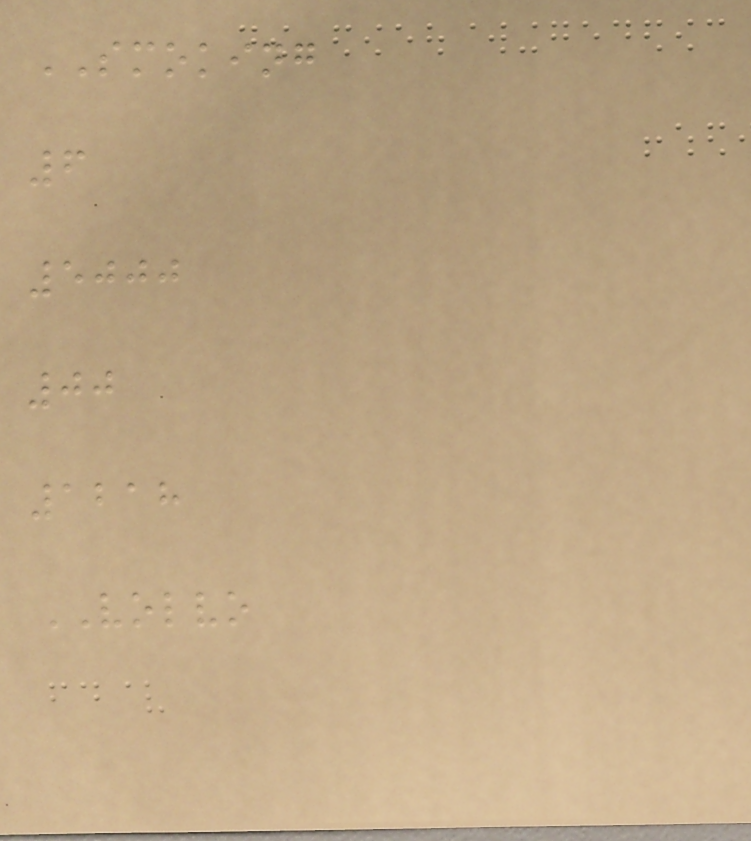SMOKING
6
5000
00
1218
VOLVO
